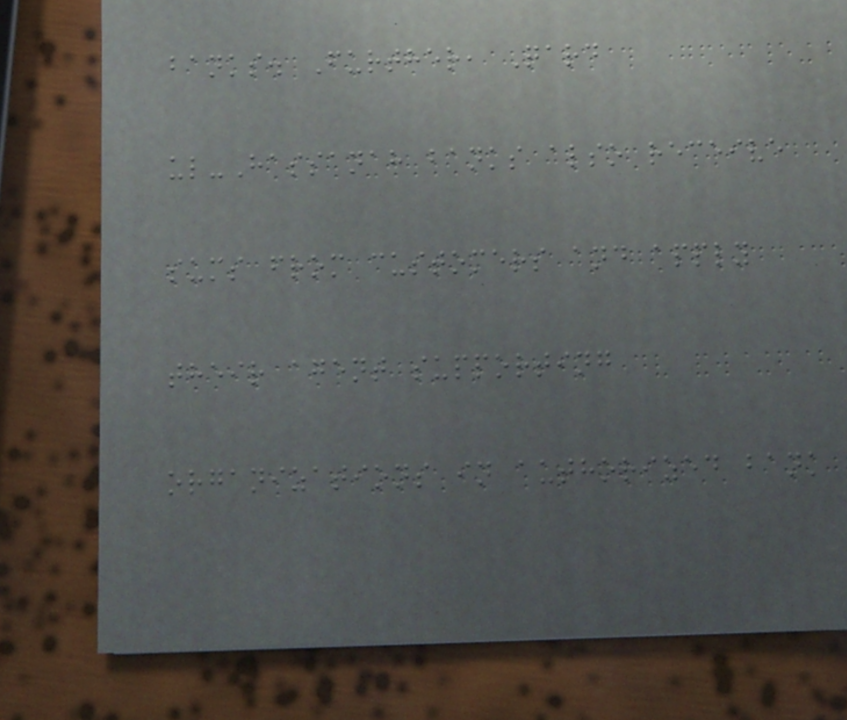banks. Further, Qard
ul-Hassanah banks also receive
sums from customers and apply
their agent supporting
organizations in authorized bank
